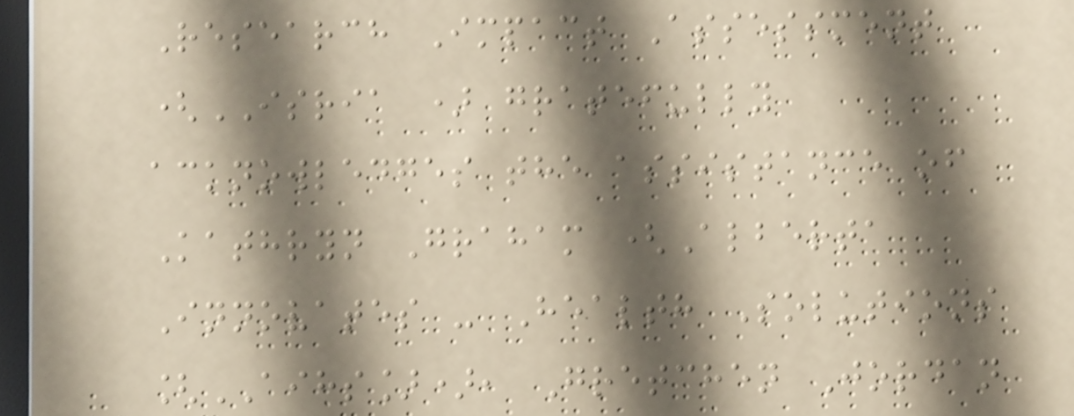Research Impact Assessment
(ISRIA ) gratefully
acknowledges the assistance of
Kathryn Graham (Alberta
Innovates - Health Solutions
[AIHS]), Gretchen Jordan
